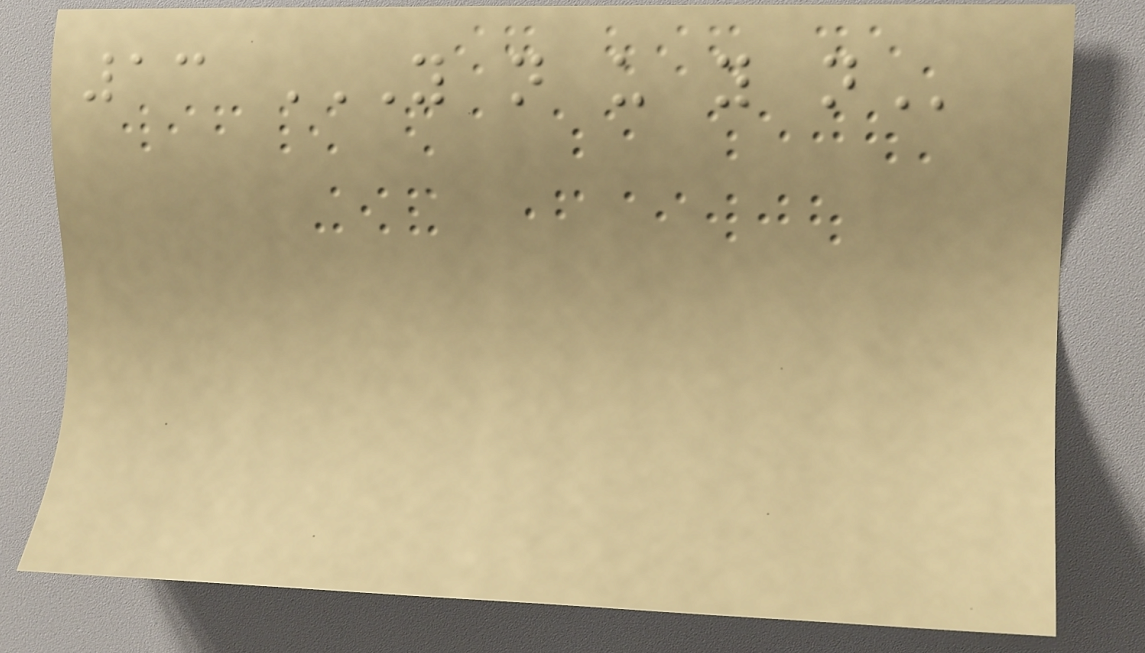13 Y N U Y N
